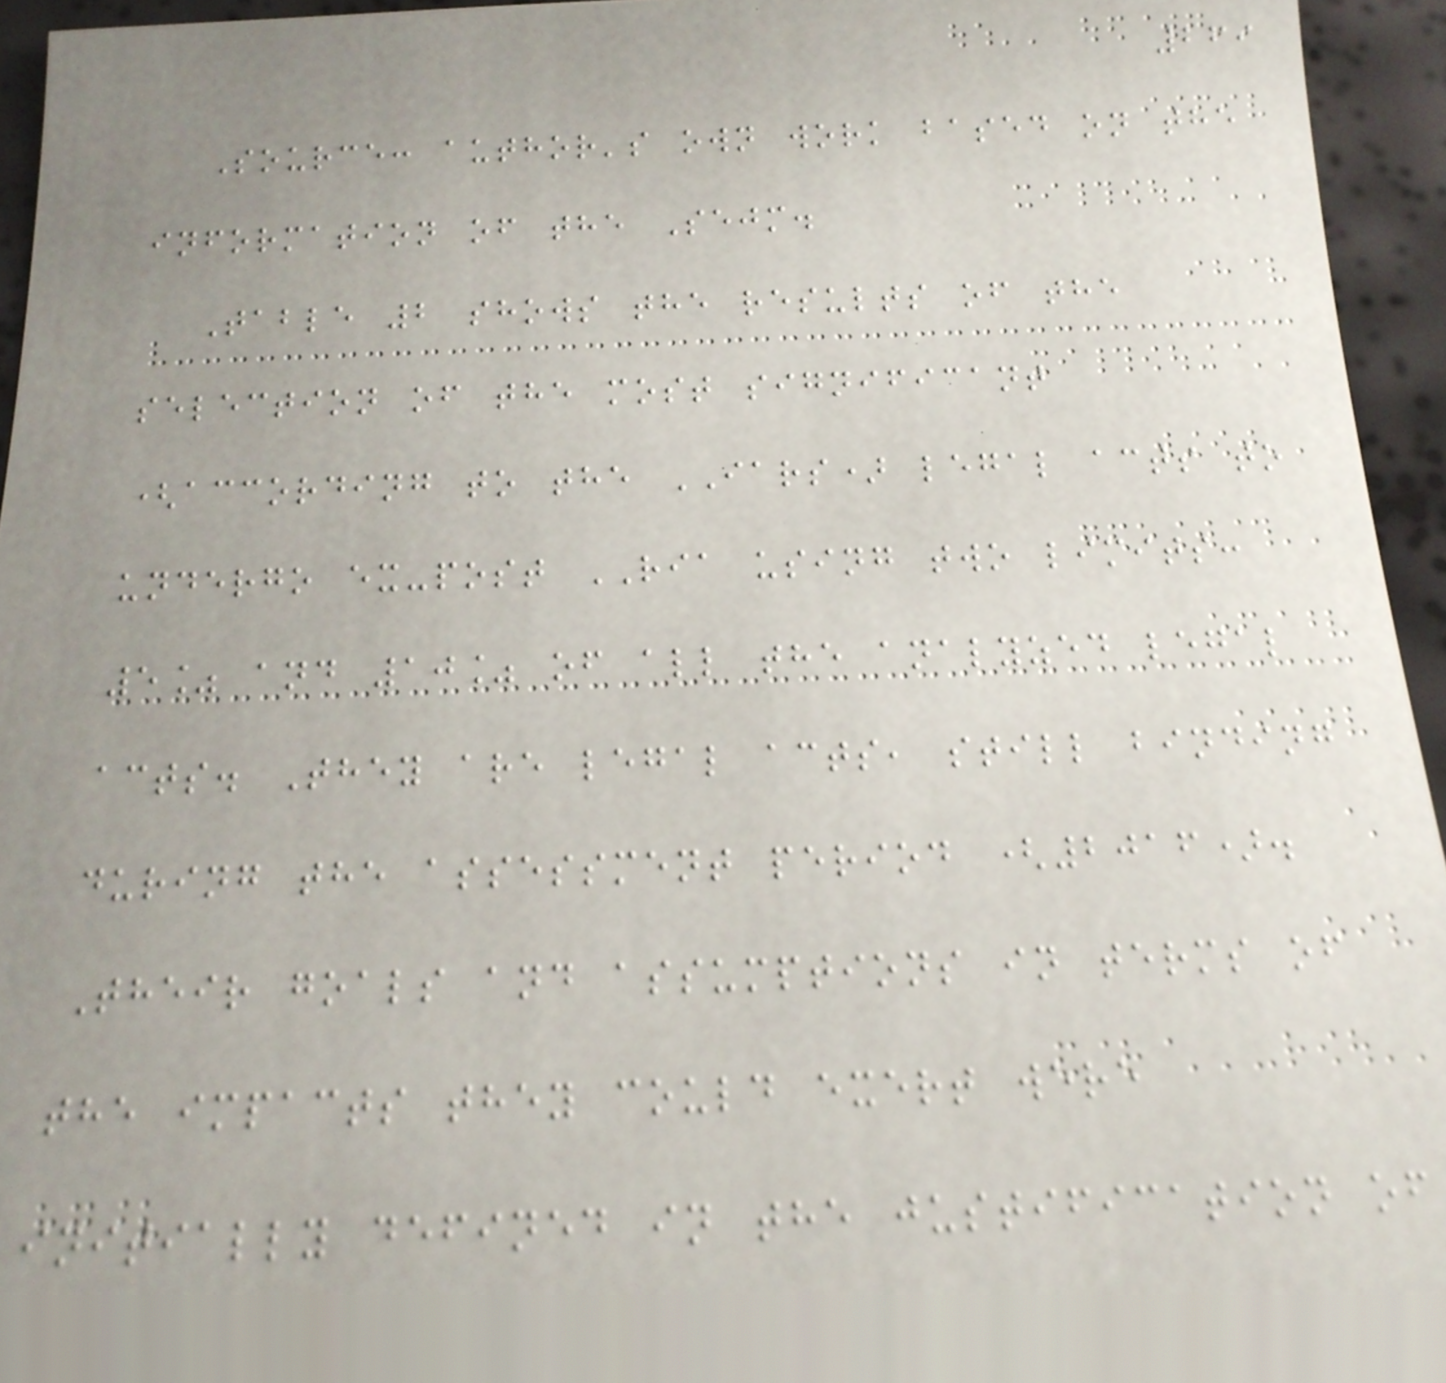269
Source: author's own work based on the
information of the Sejm.
Table 2 shows the results of the
selection of the most significant
(according to the IARS) legal acts to
undergo ex-post RIA using two limits:
5% and 10% of all the analyzed legal
acts. They are legal acts, still binding
during the assessment period (2016).
Their goals and assumptions in terms of
the impacts they could exert were
initially defined in the justification of
